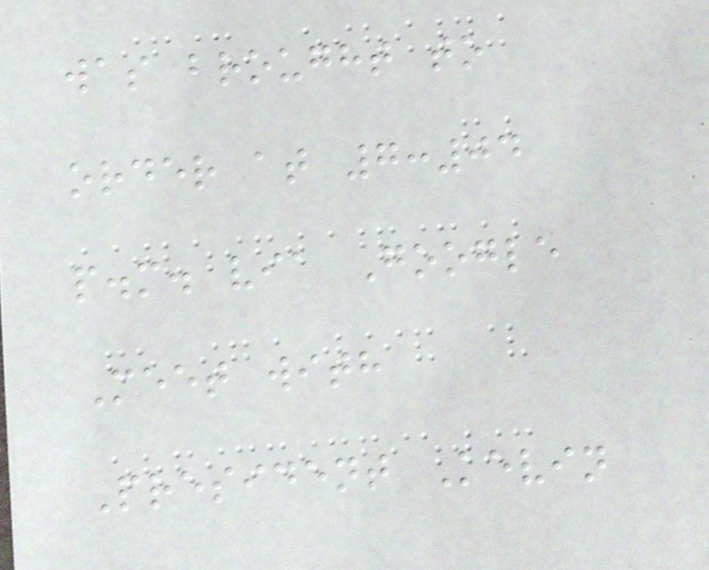was brought to
order at 7:04
p.m. via Google
Meet with
President Kevin
